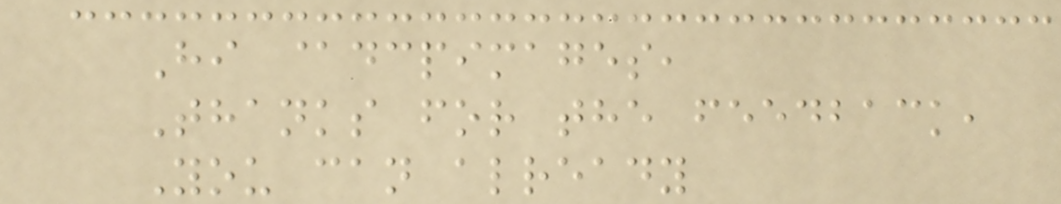Hi @dcpimages,
Thanks for the feedback,
You can already
